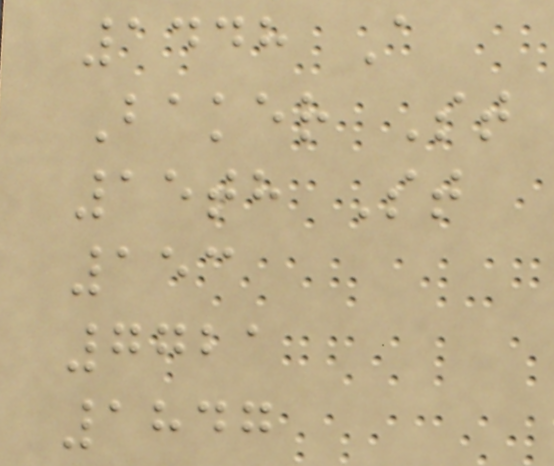1448 A
Baker St
15th St
153
7721
1847
